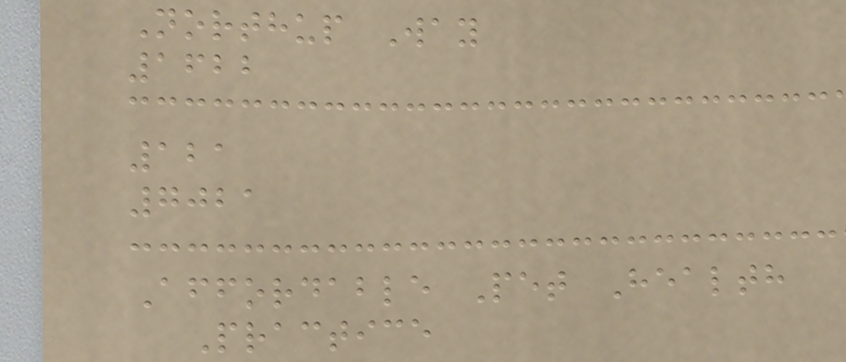Northup Way
1622
121
7021
Affordable Pet Health
Practice
